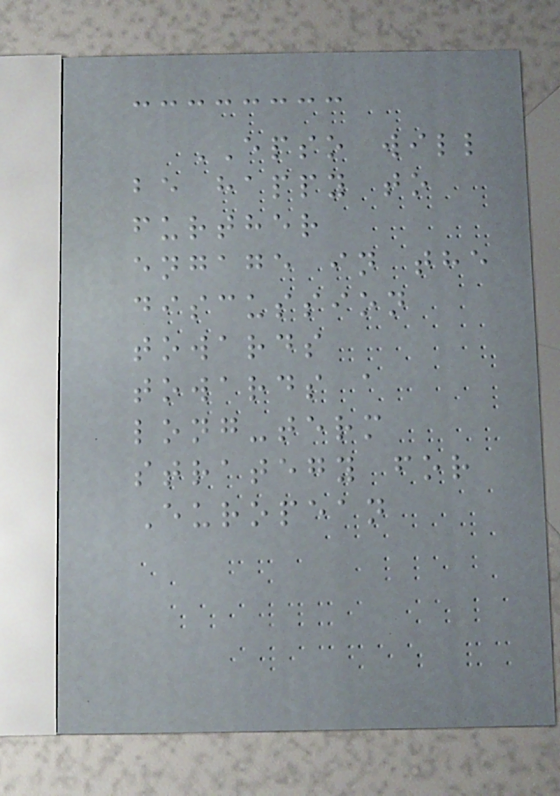EPSO will
be happy to
further
engage in the
discussion
towards
towards a
long-term
strategy for
European
